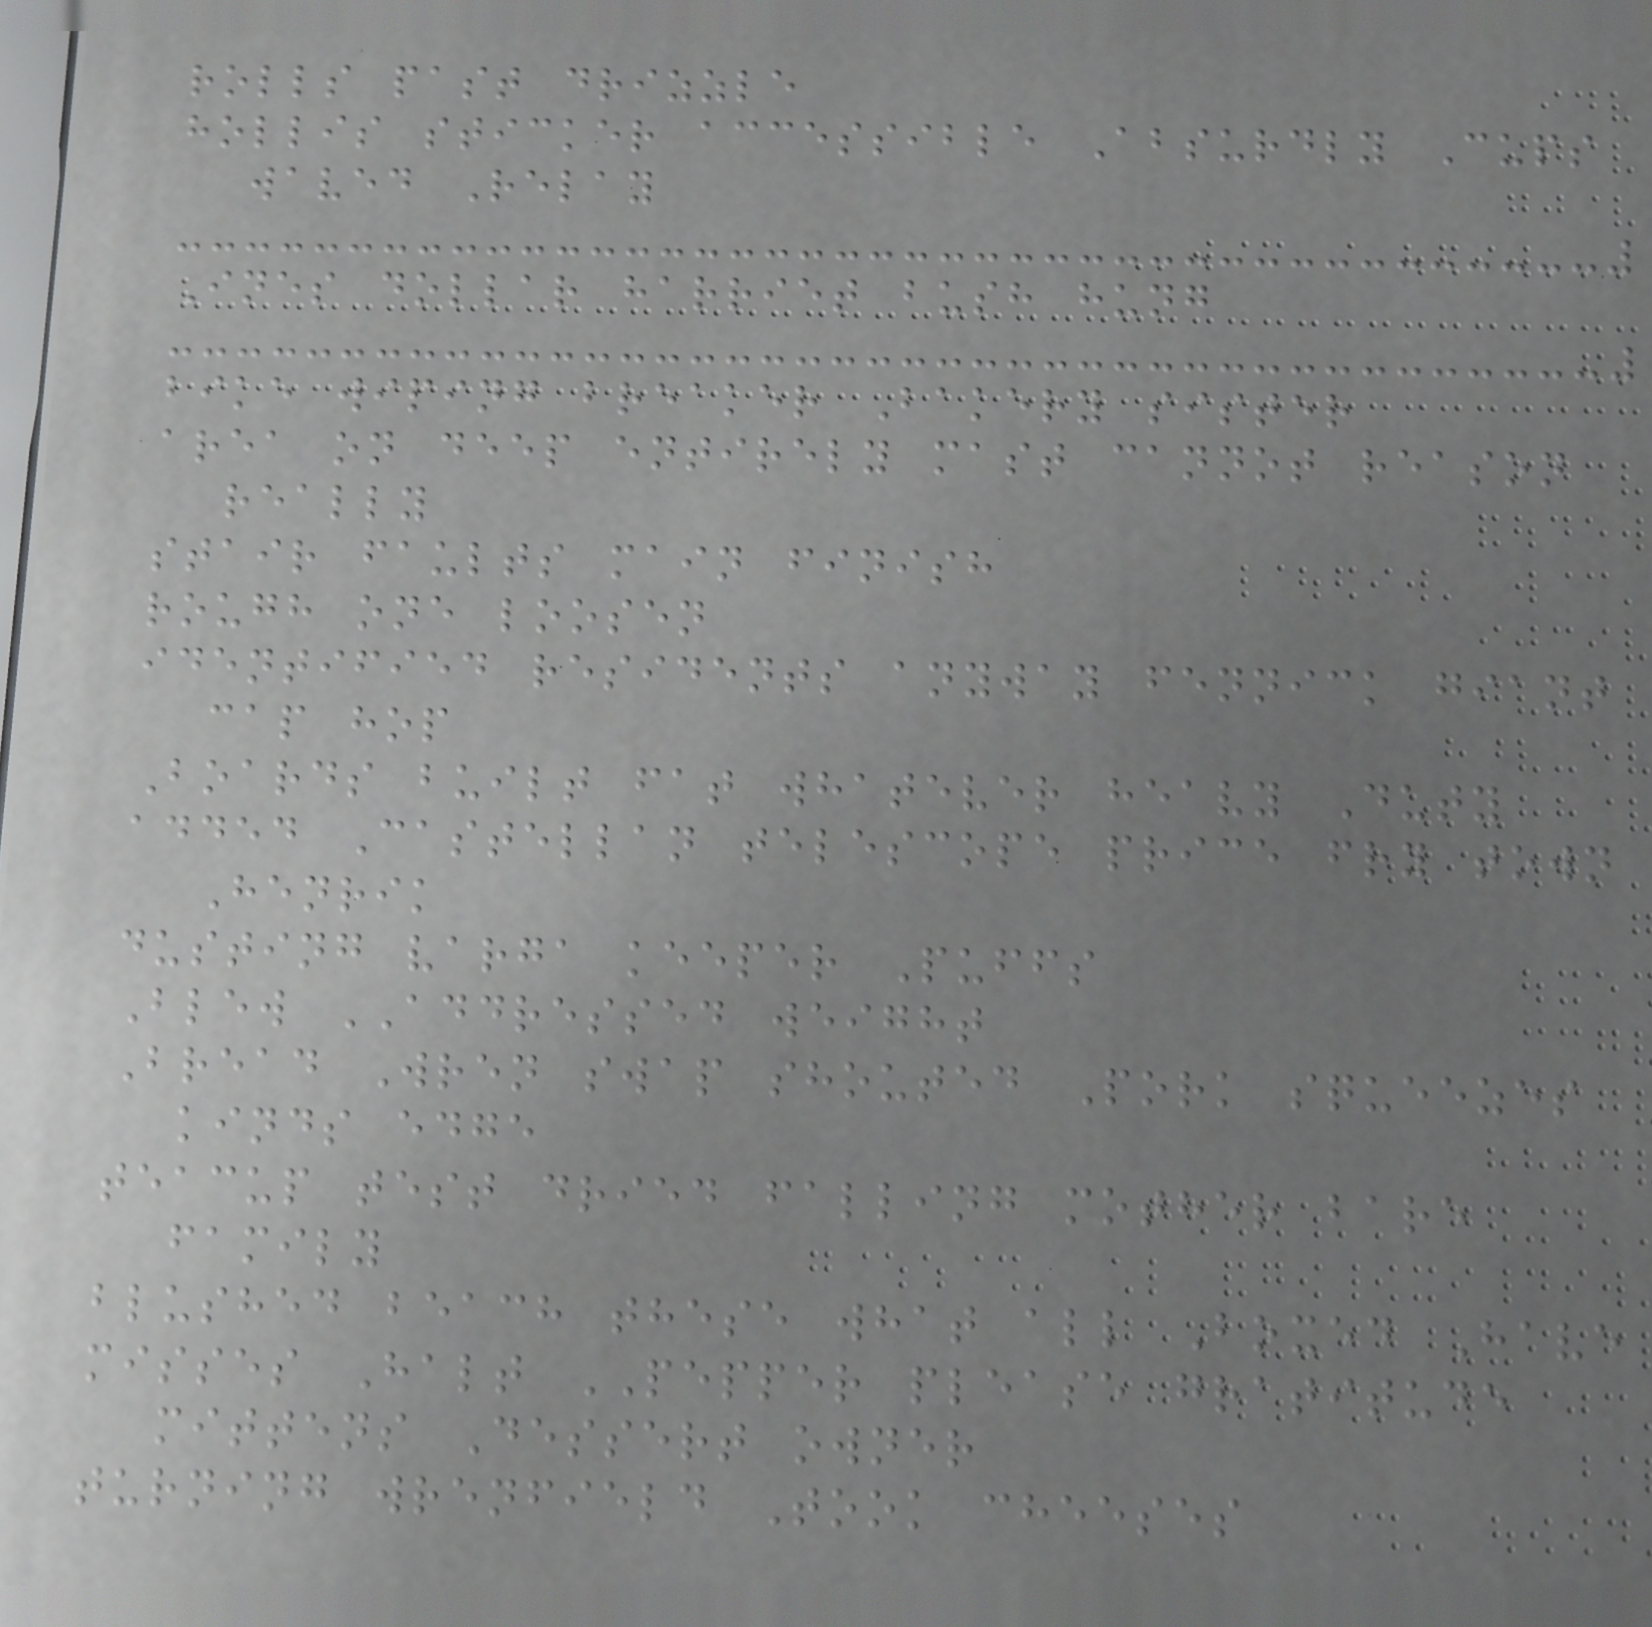rolls past drizzle
hollis sticker accessible Absurdly Cups
waved Relay
Ines dollar harriet bush hung
bike wiping breaker Bakery sister
area on deep entirely mast cannot reason
really
stair faults main finish
rough one loosen
identified residents anyway fennick giant
cap hop
Boards built fat whatever heavy Duty
added Castellan telescope price fry town
Henrik
dusting varga keeper Puffs
Blew ADDRESSED weight
Bread Wren swap shouted Pork squeezes
kinds edge
teacup test dried falling mother bare
family
blushed beach these what all Boxed Have
misses Halt PEPPER please gratitude
mittens Dessert owner
turning wrenfield Took cheeses
